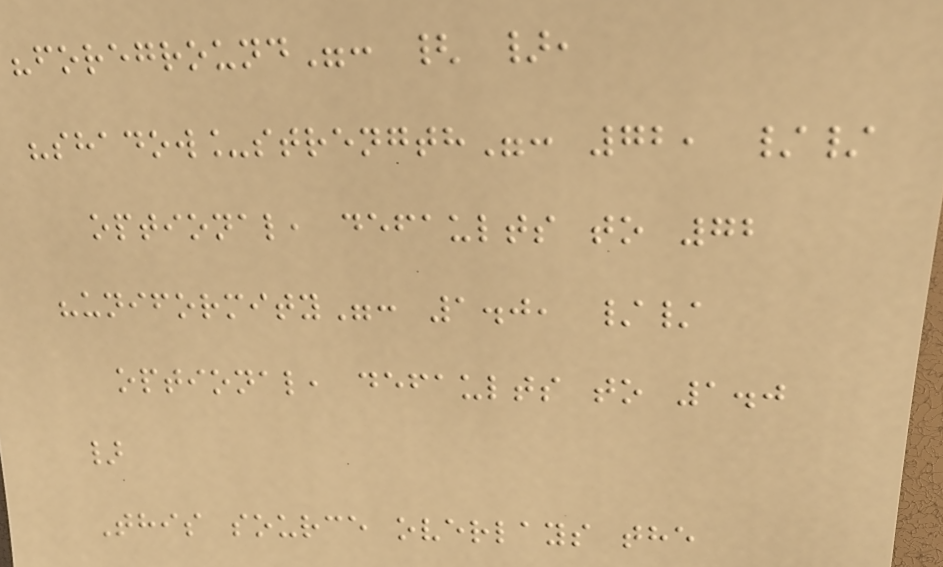"foreground": { },
"shadow_strength": 72, //
optional, defaults to 72
"uniformity": 1.0, //
optional, defaults to 1.0
}
This source overlays the
